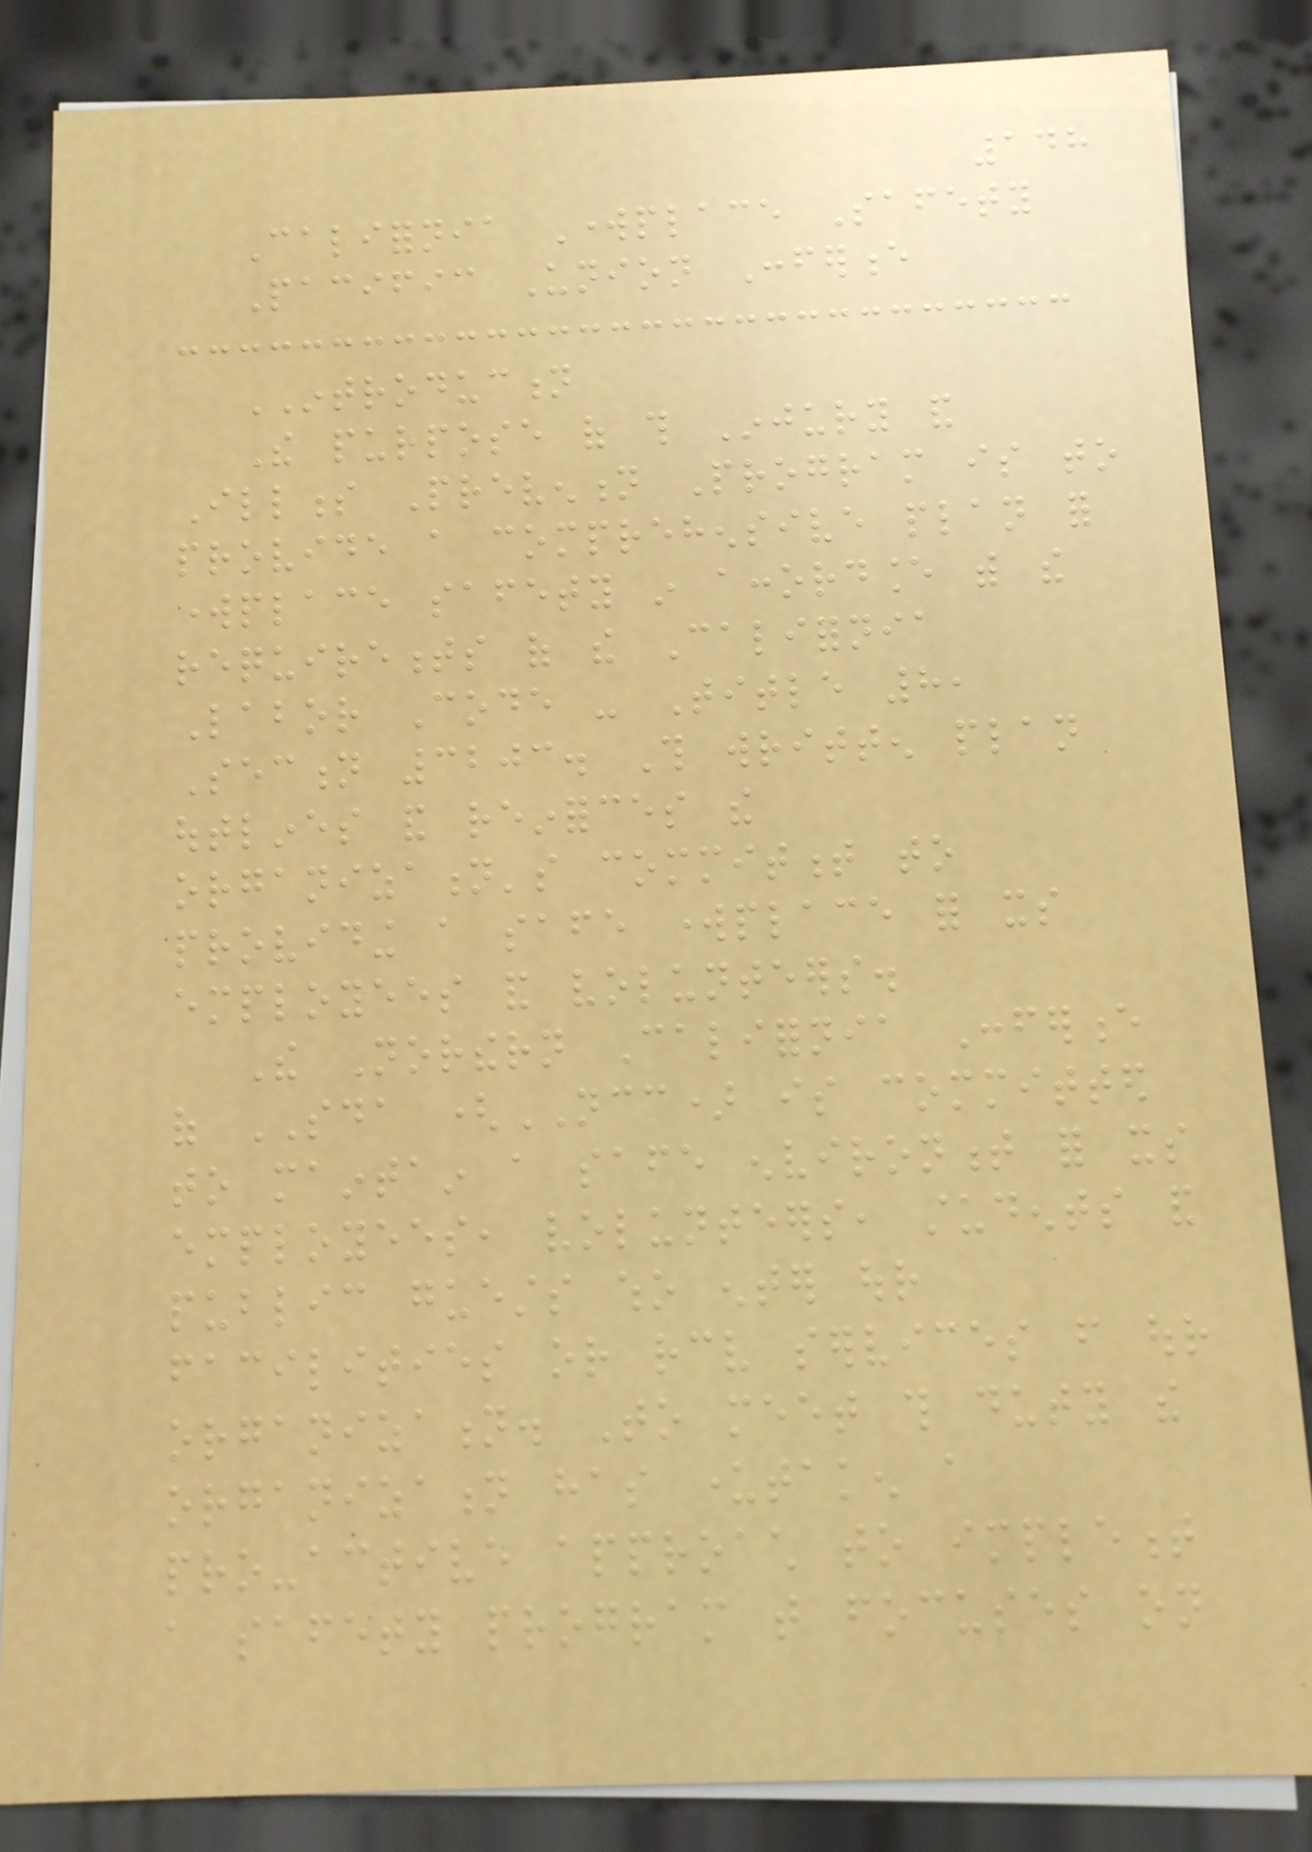148
California Workplace Safety
Pacific Union Conference
INTRODUCTION
The purpose of this Injury and
Illness Prevention Program is to
provide a comprehensive plan for
workplace safety in accordance with the
requirements of the California
Labor Code - Title 8,
Section 3203. This written plan
outlines and reinforces the
organization's commitment to
providing a safe workplace for its
employees and volunteers.
The Northern California Conference
of SDA (NCC) is committed
to maintain a safe environment for its
employees, volunteers, students and
public guests who enter our
facilities or receive services from our
organization. To meet this duty the
organization has undertaken a
pro-active approach to implement
a safety program that focuses on
